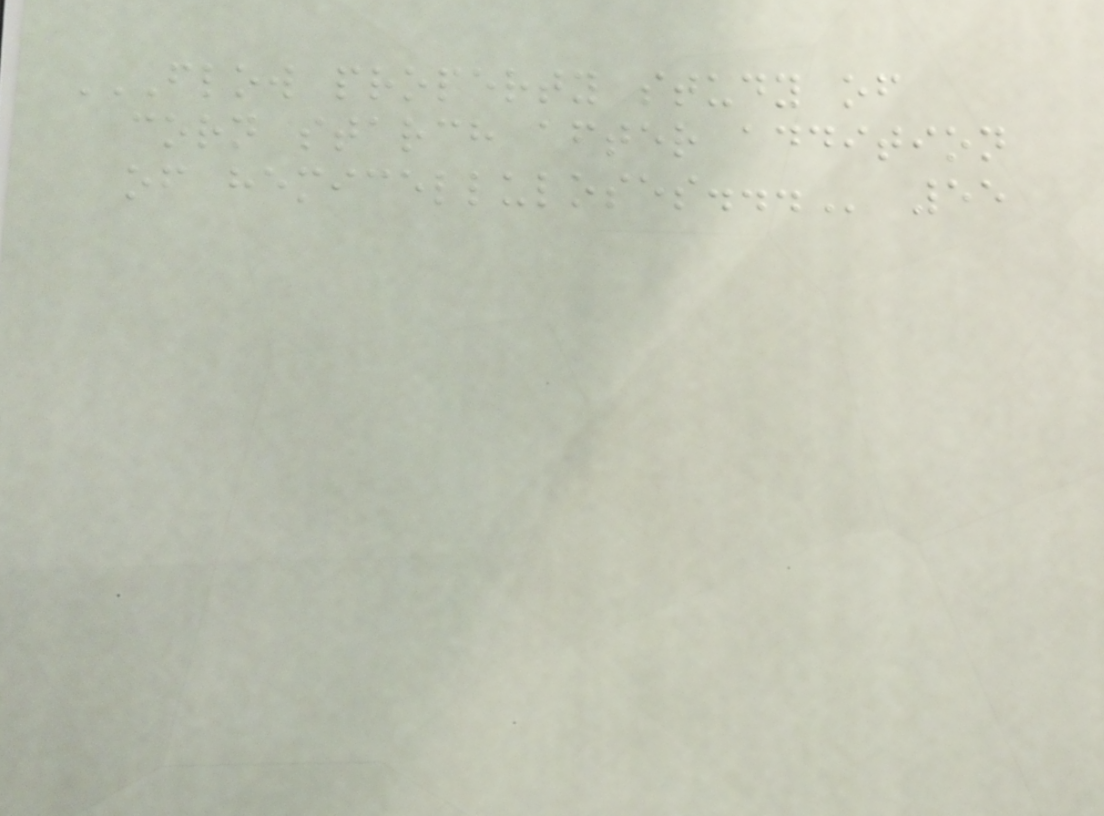FLOW PROPERTY STUDY OF
CORN STARCH AFTER ADDITION
OF HEMICELLULOSES... 55
